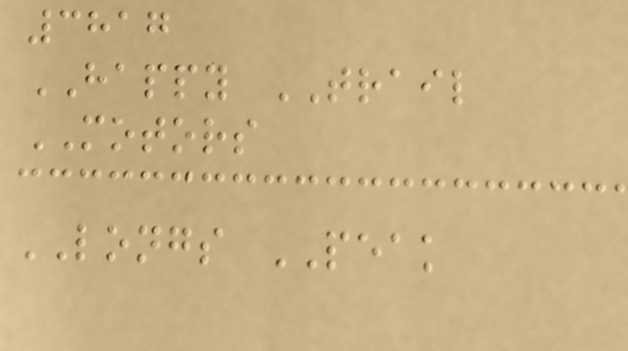3817
HAPPY TRAIL
MOTORS
LONGS PEAK
